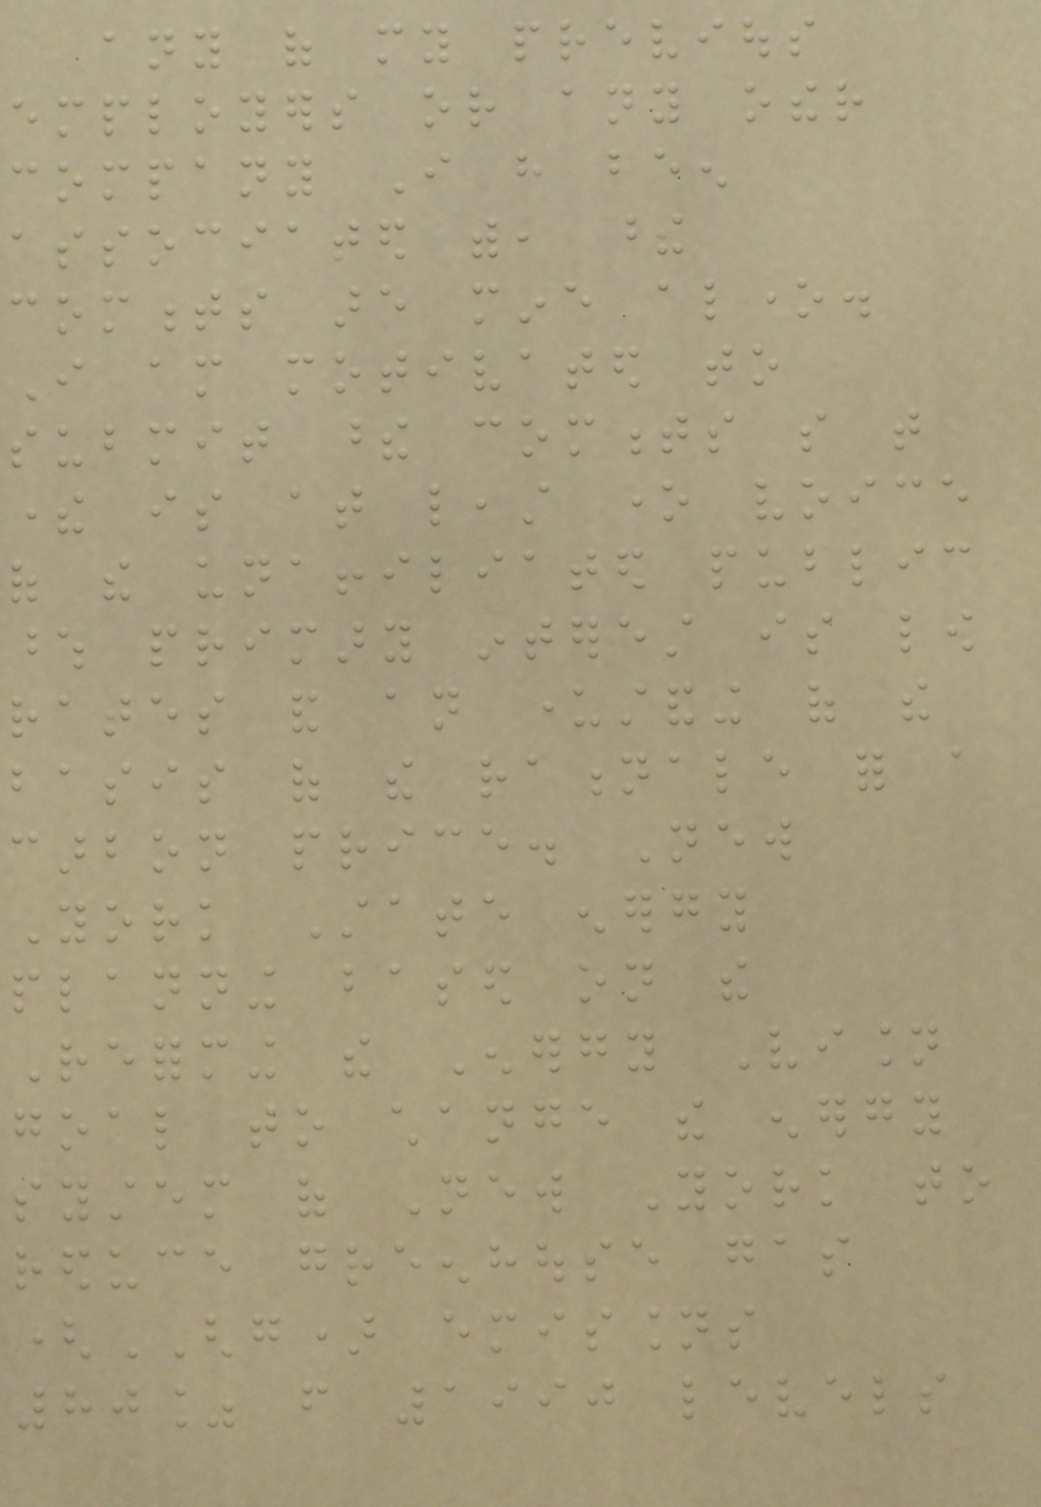any of my previous
employers or any other
company I have been
associated with, these
comments are mine alone.
I am motivated to
submit these comments so that
there is at least one voice
of the unaffiliated public
whose primary interest is low
rates and an understanding of the
basis of the rationale for a
carbon price. New
York State energy
planning based on the
Reforming the Energy Vision
goal to change the energy
system of New York to
reduce greenhouse gas
(GHG) emissions
80% from 1990 levels
